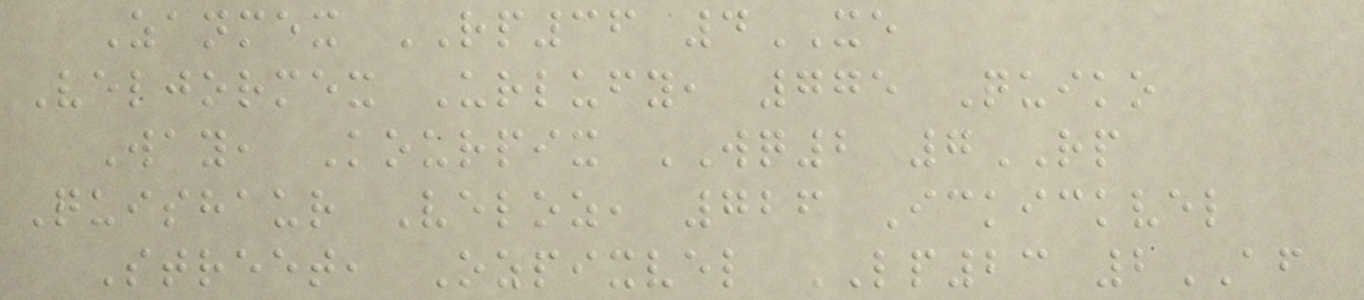Zanmex RP36 4XE
Veljormex Urlufy, 775 Quiko
Way, Kourpix WQ2 7RP
Quishaur Veloz, 726 Ickickvel
Street, Ozpixvel LP23 2AF
